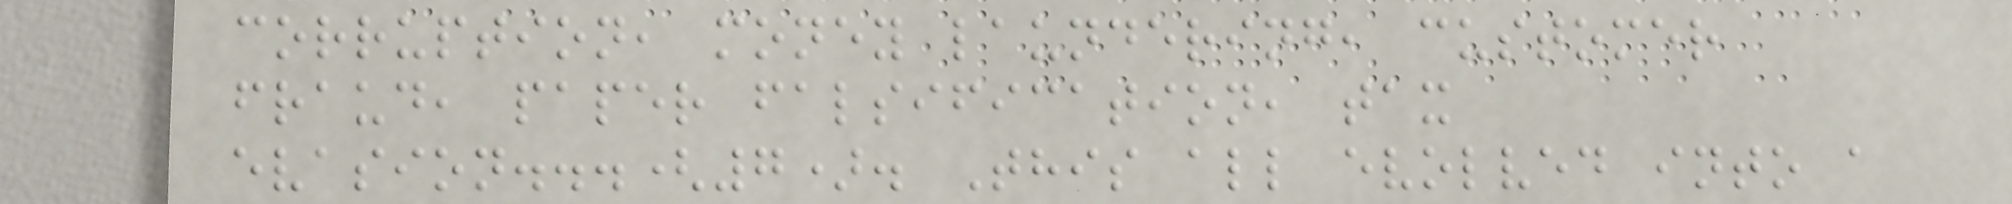corruption, money laundering, customer
fraud, paper falsification, tax
evasion...(7). This all evolved into a
